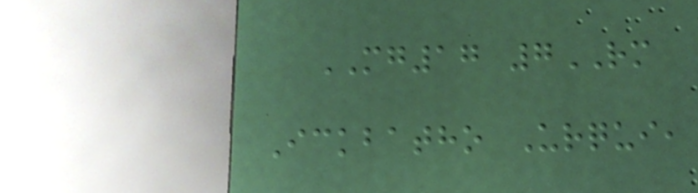MG17 7RM
Ickbatho Urqui,
